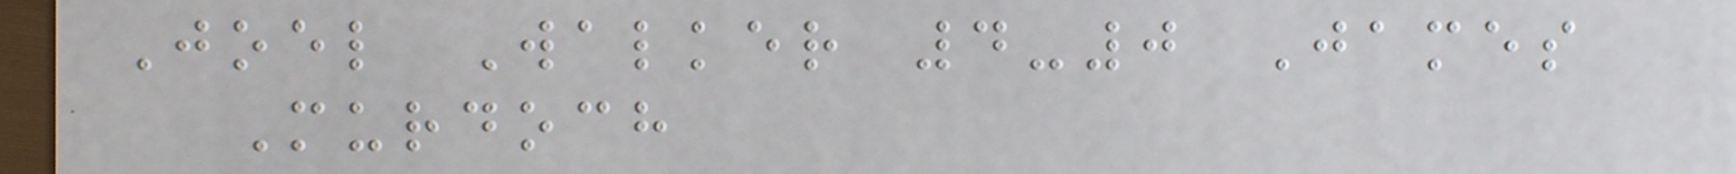Joel Walker 4-0 James
Murdoch
